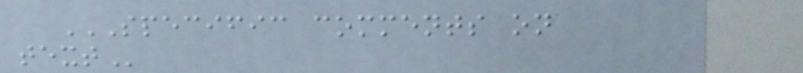SPECIFIC COMMENTS ON
TEXT
